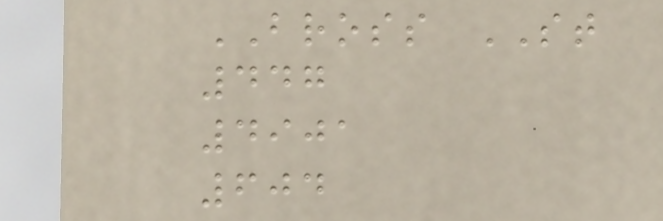BROSS ST
447
4901
604
